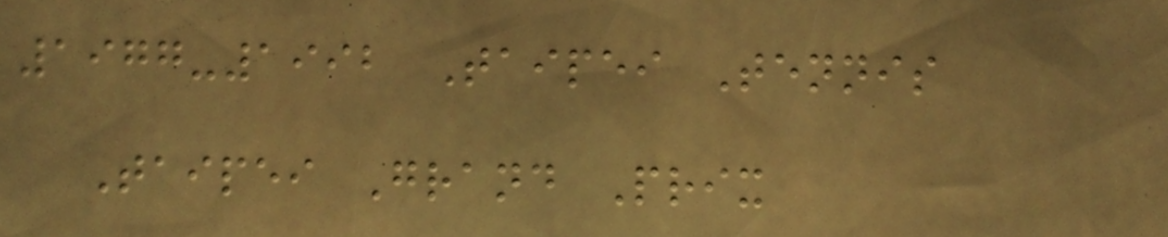1977-1992 Taipei Tennis
Taipei Grand Prix
